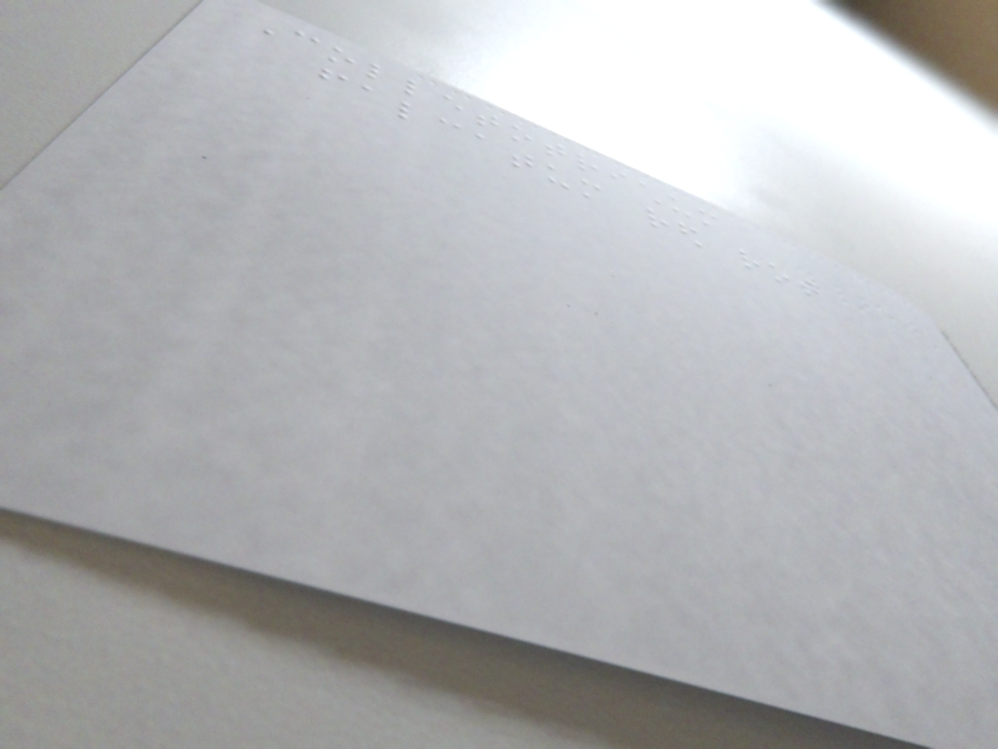Colletotrichum
falcatum red rot
